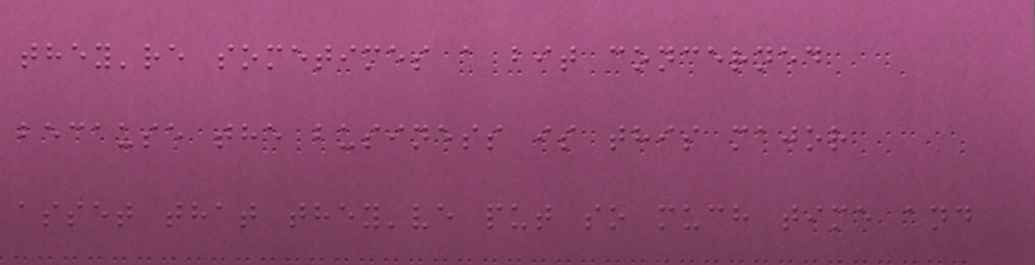they're sometimes a bit concerned
because the business is this major
asset that they've put so much time and
